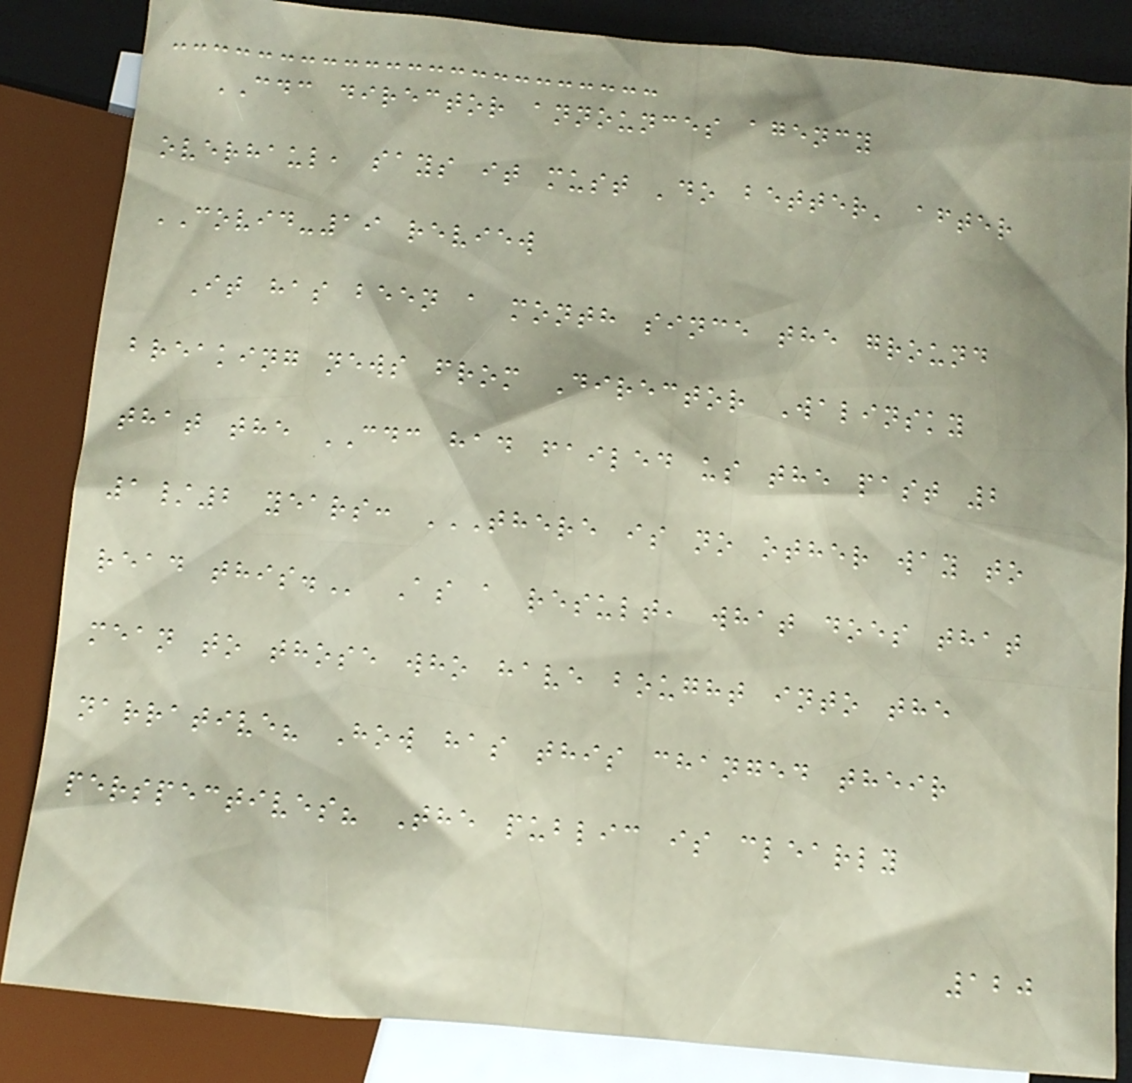CDC director announces agency
overhaul, says it must 'do better' after
COVID-19 review
It has been a month since the ground
breaking news from Director Walinsky
that the CDC had failed us the past 2
1/2 years: THERE IS NO OTHER WAY TO
READ THIS. As a result, what does that
mean to those who have bought into the
narrative? How has this changed their
perspectives? The public is clearly
120
